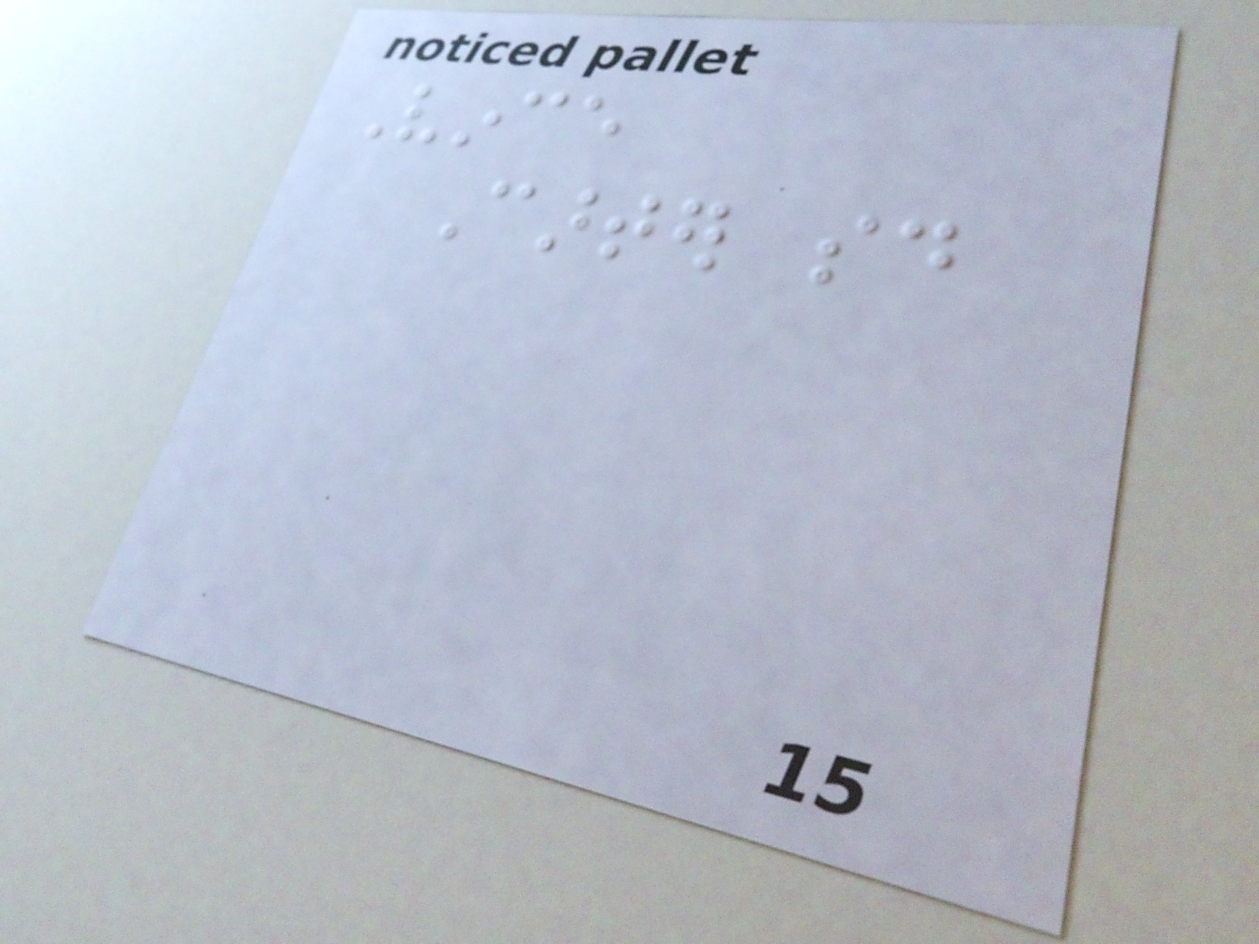Vince
Carter said
